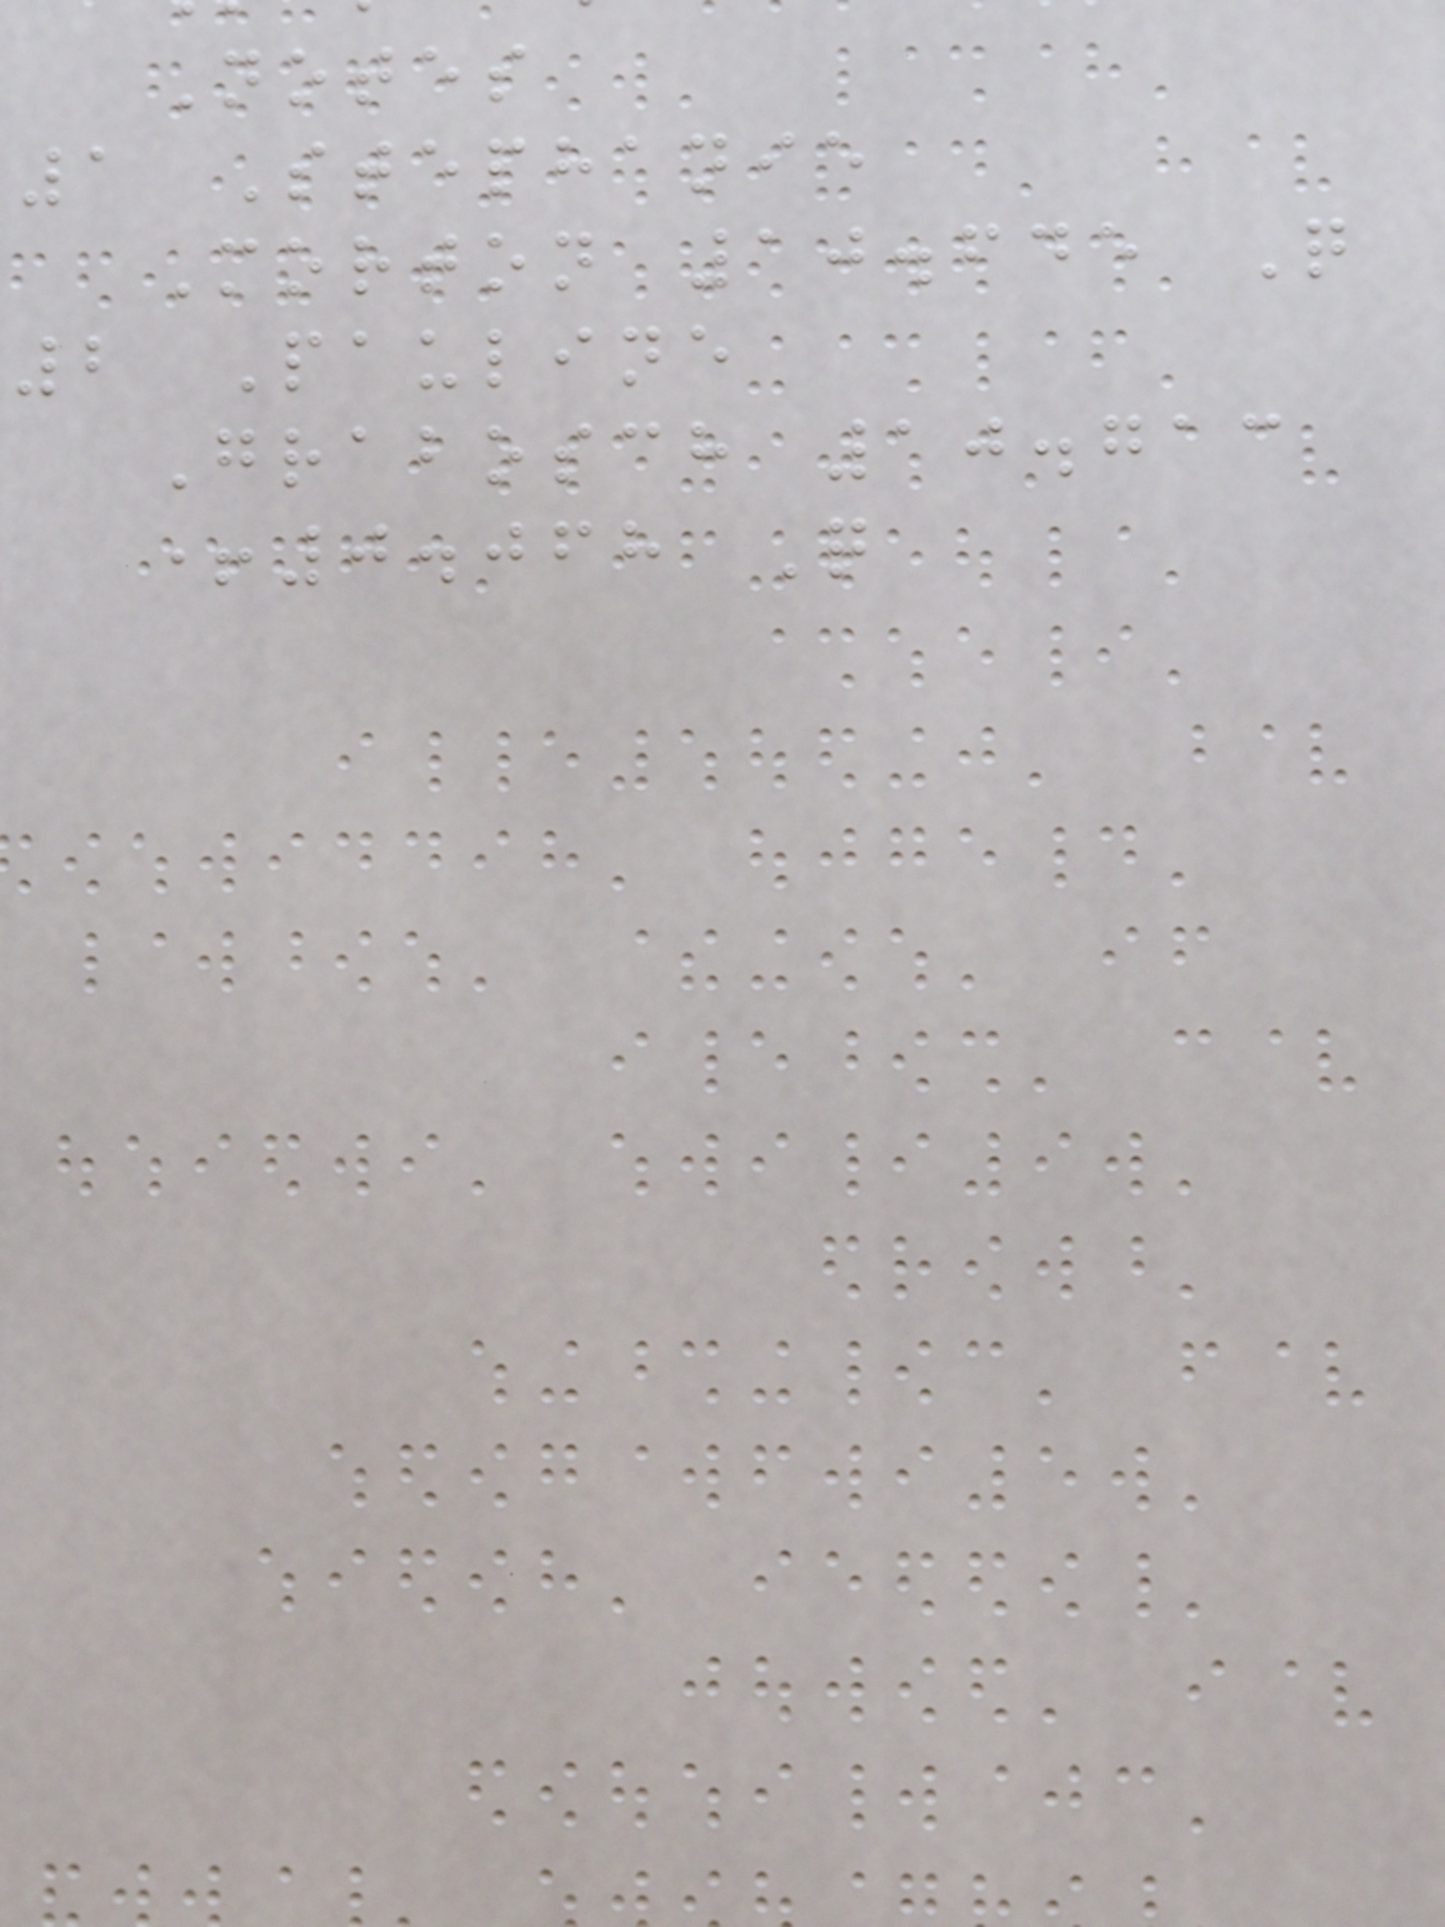Notes
1 Stephanie
Morton 10.645 Q
2 Pauline
Grabosch 10.713
+0.068 Q
